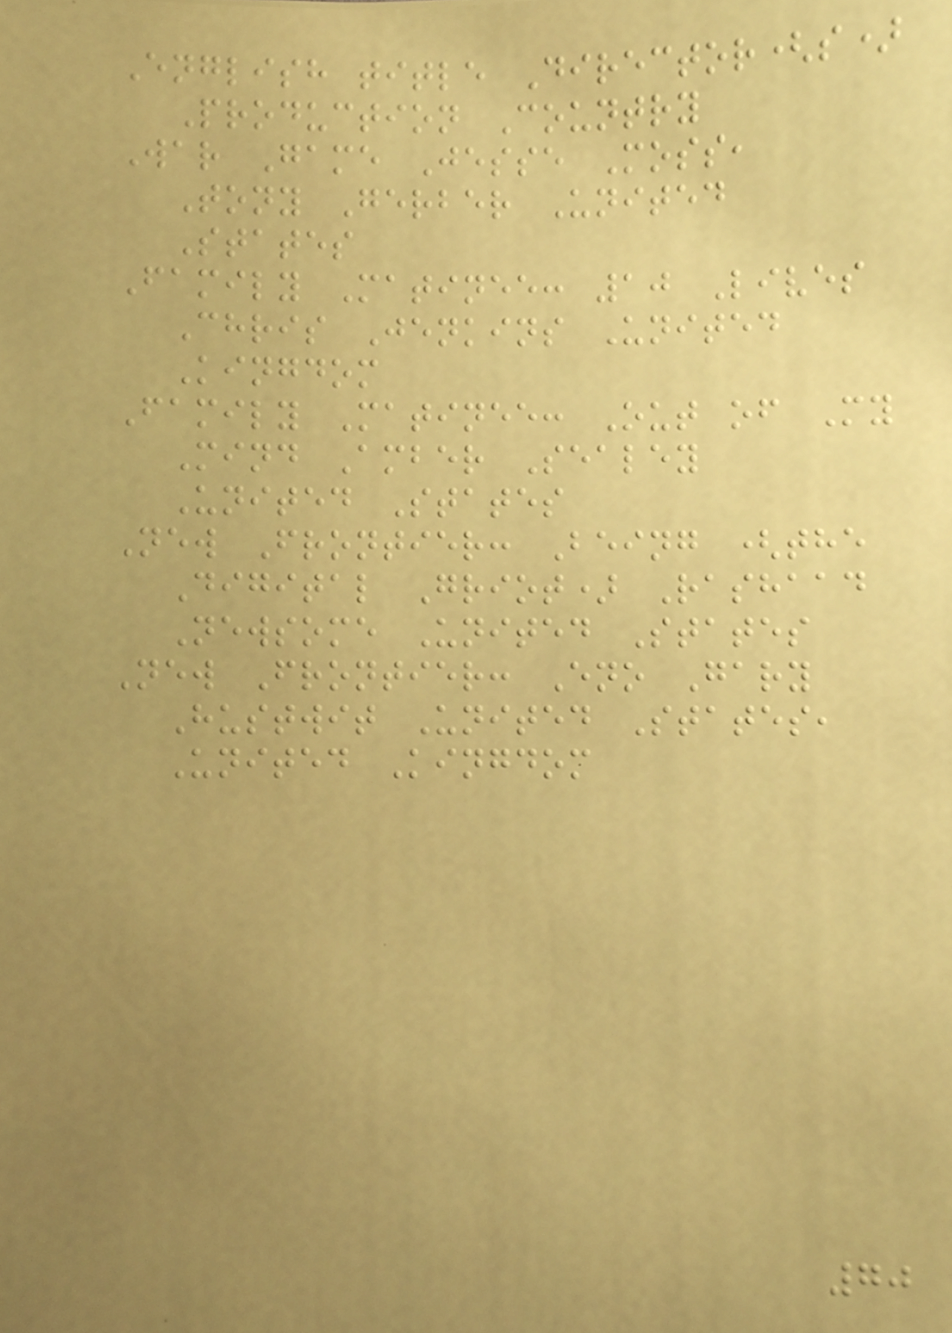English title Director(s)
Production Country
War Game Jesse Moss,
Tony Gerber United
States
Family Matinee: 10 Lives
Chris Jenkins United
Kingdom
Family Matinee: Out of My
Mind Amber Sealey
United States
New Frontier: Being (the
Digital Griot) Rashaad
Newsome United States
New Frontier: Eno Gary
Hustwit United States,
United Kingdom
70
